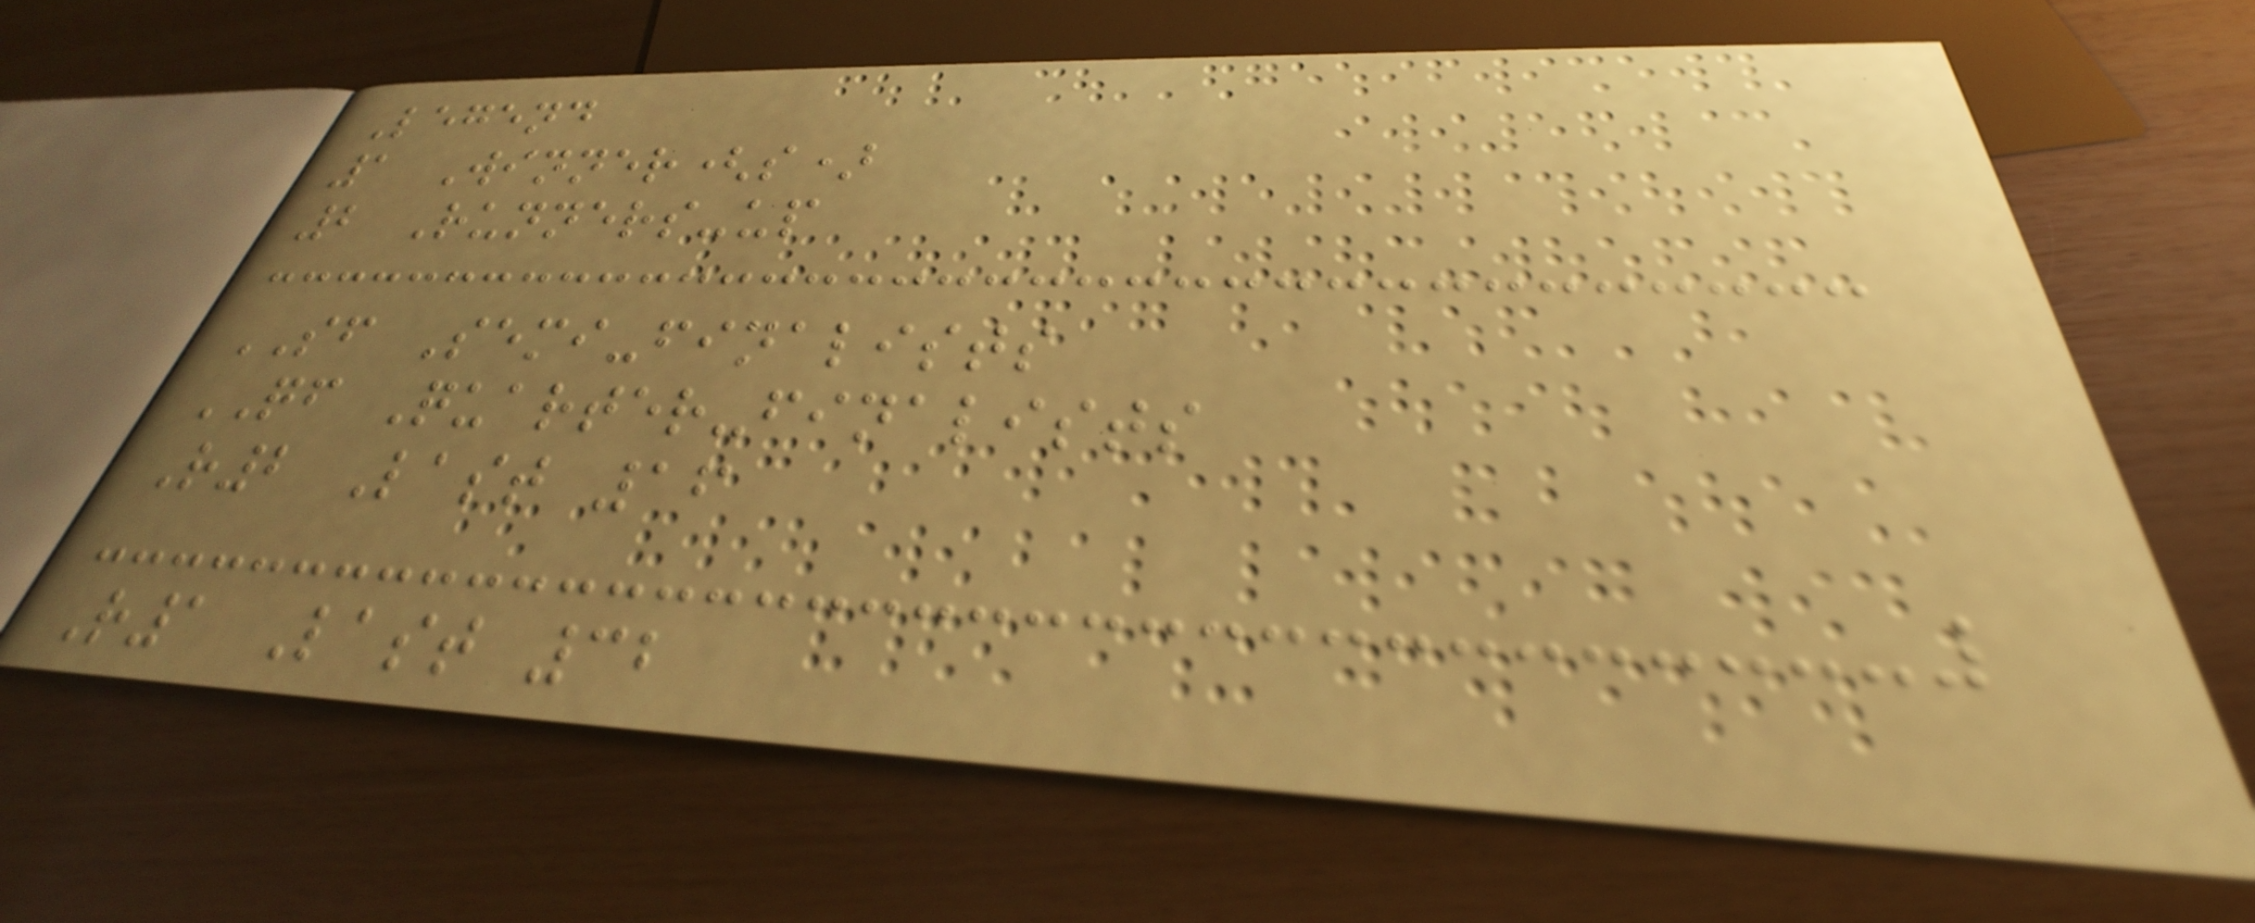Legend
1 Winner(s)
2 Runners-up
SF Semi-finalists
QF Quarter-finalists
R2 Last 16
R1 Last 32
